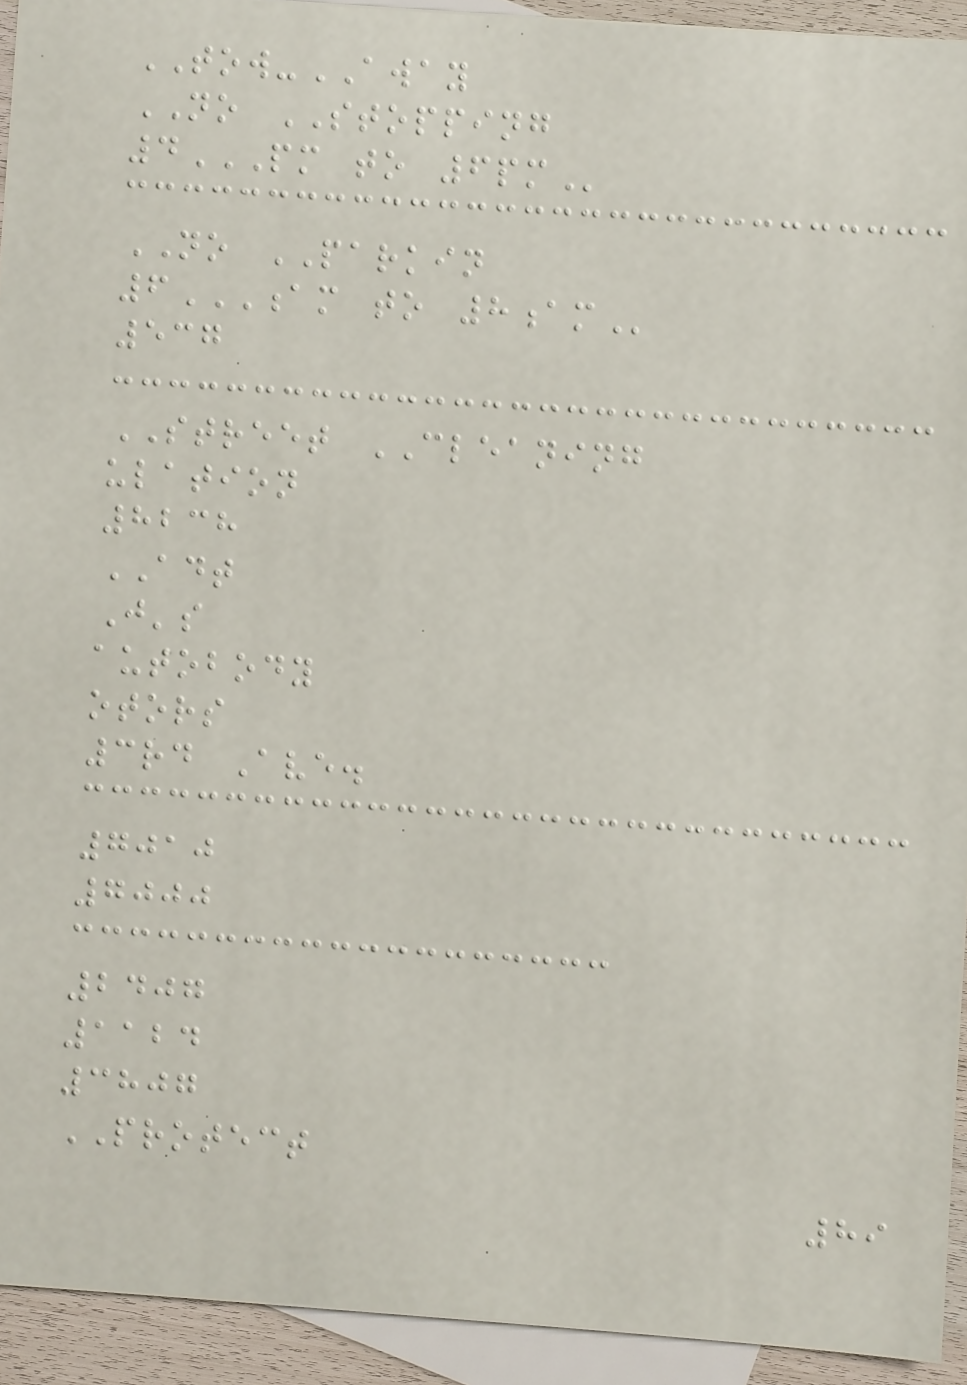TOW-AWAY
NO STOPPING
4PM TO 6PM
NO PARKIN
6AM TO 8AM
537
STREET CLEANING
ulation
8238
ADT
J's
autobody
otors
3rd Ave.
7010
7000
2407
1124
3807
PROTECT
89
